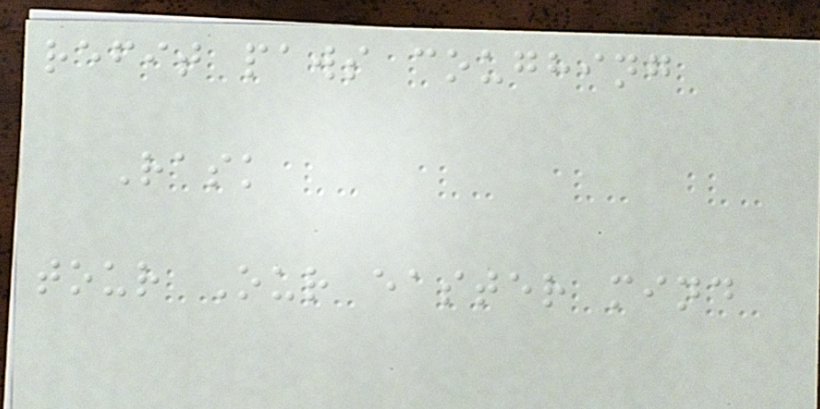refit paws coughing
Rask
tour Our easter mind
